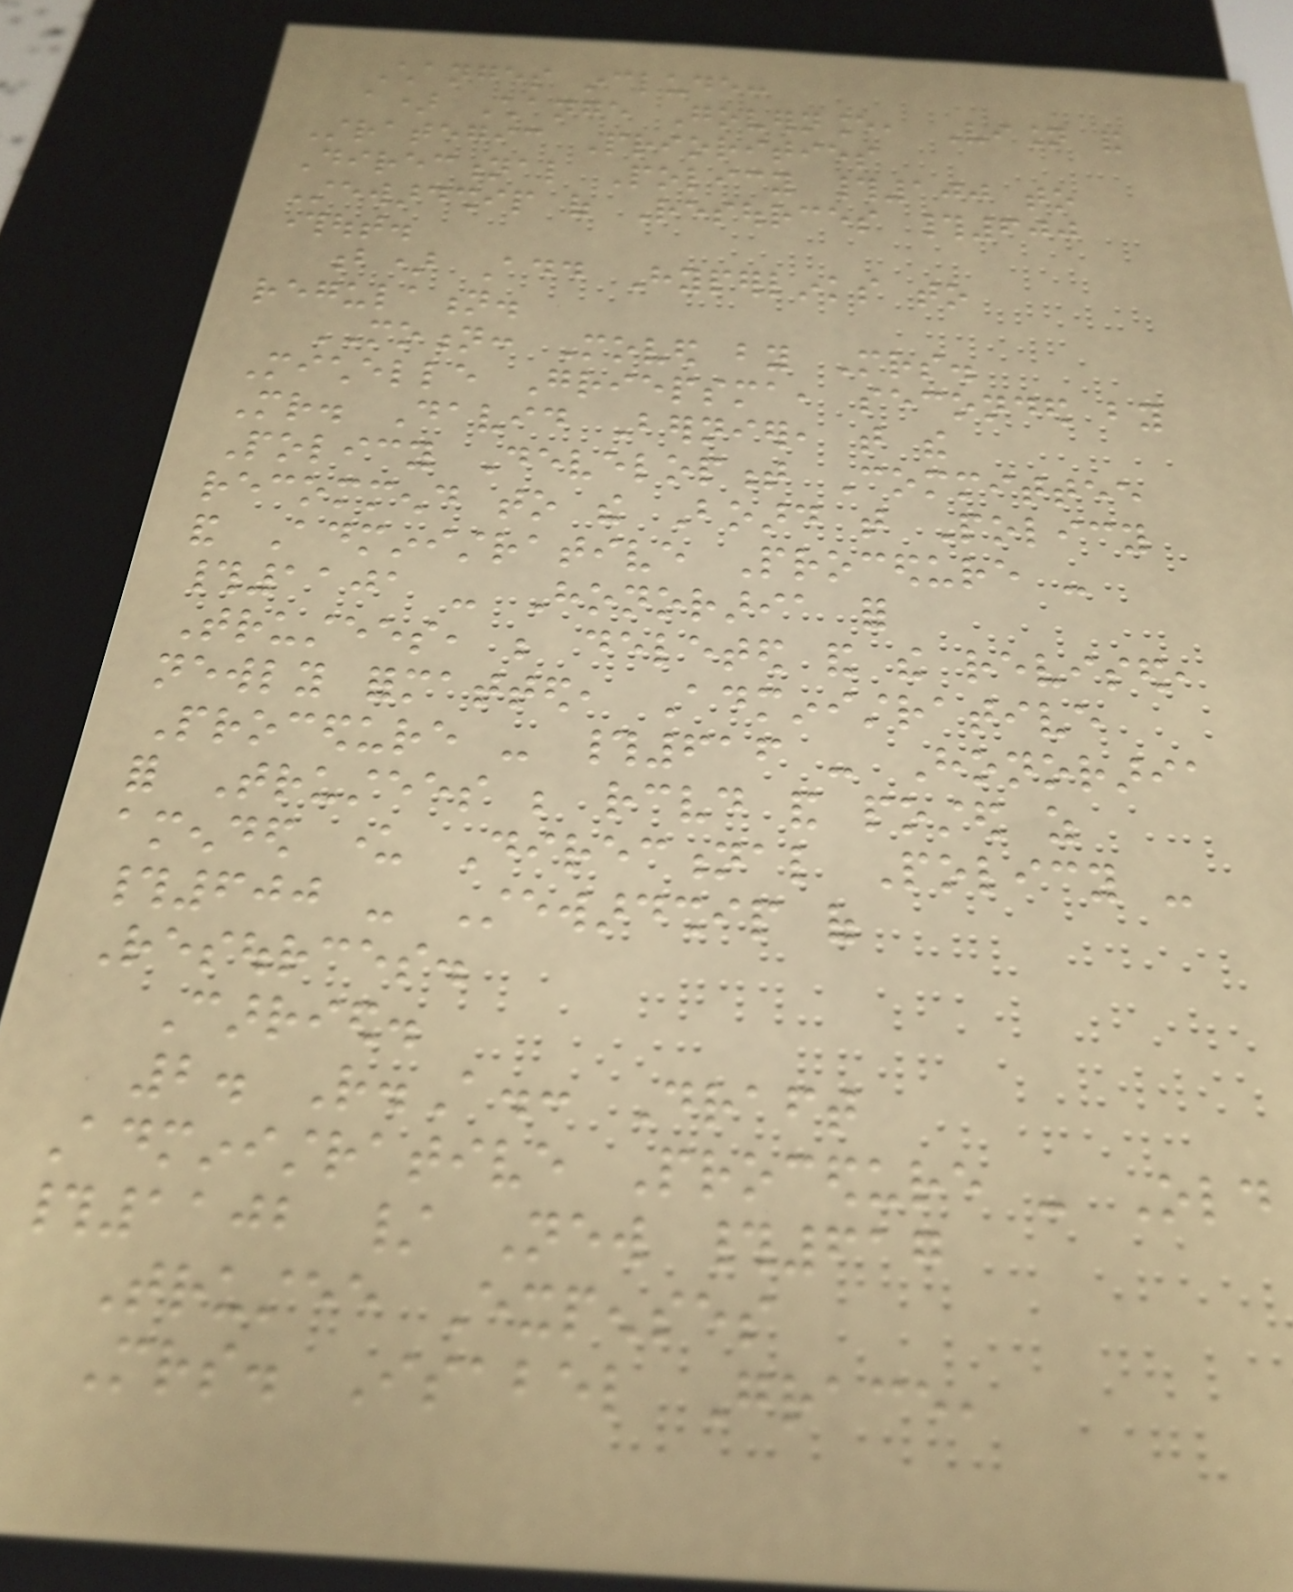Changes include:
a) Change Governance, Vision and
Strategic Priorities
Directional Policy #100 to
Stewardship of Resources #600
throughout.
b) Add Hyperlinks to
regulation.
MOTION: Moved by Mrs.
Michelle Griepsma, seconded by
Mr. David Bernier, that the
Policy Development Committee
recommend to the Board that Policy
and Administrative Procedure -
#1101 - Honoraria for
Trustees, be deleted and the revised,
newly formatted, Administrative
Procedure - #616 - Honoraria
for Trustees be received and posted as
amended under Directional Policy -
#600 - Stewardship of
Resources.
Carried.
2. R.A.: Draft
Administrative Procedure - Old
#1102 / New #617
Trustee Expenses
Mrs. Isabel Grace,
